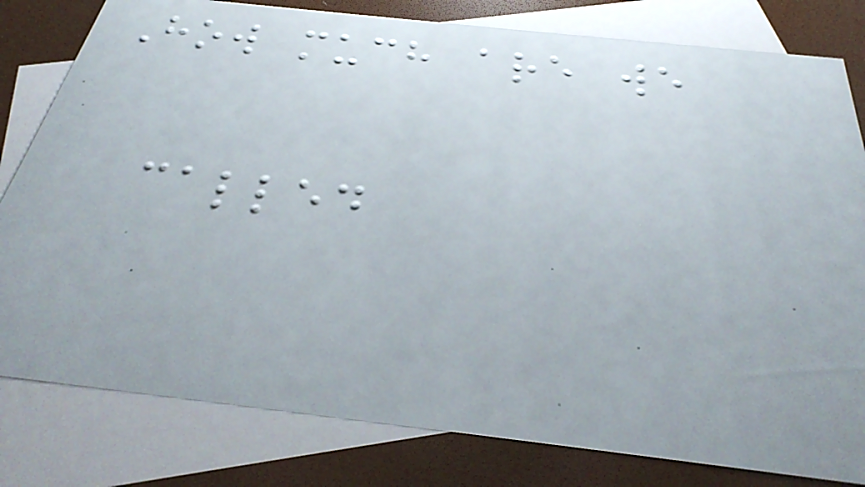How much are we
called
